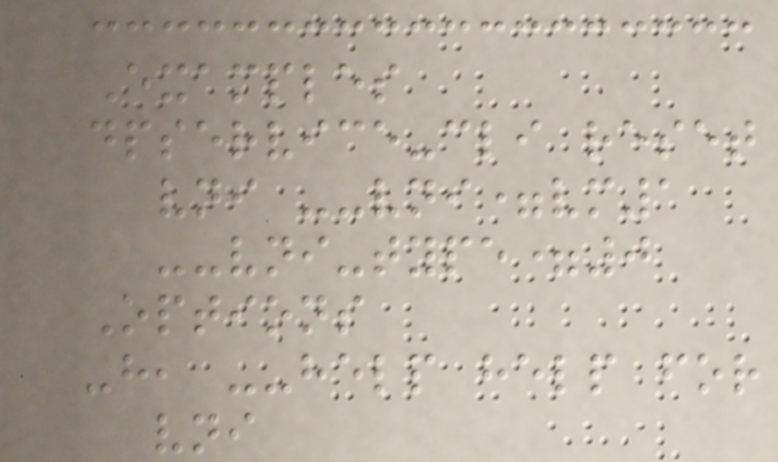Examples
dpservice-cli reset
vni --vni=vm1
--vni-type=0
Options
-h, --help help for
vni
